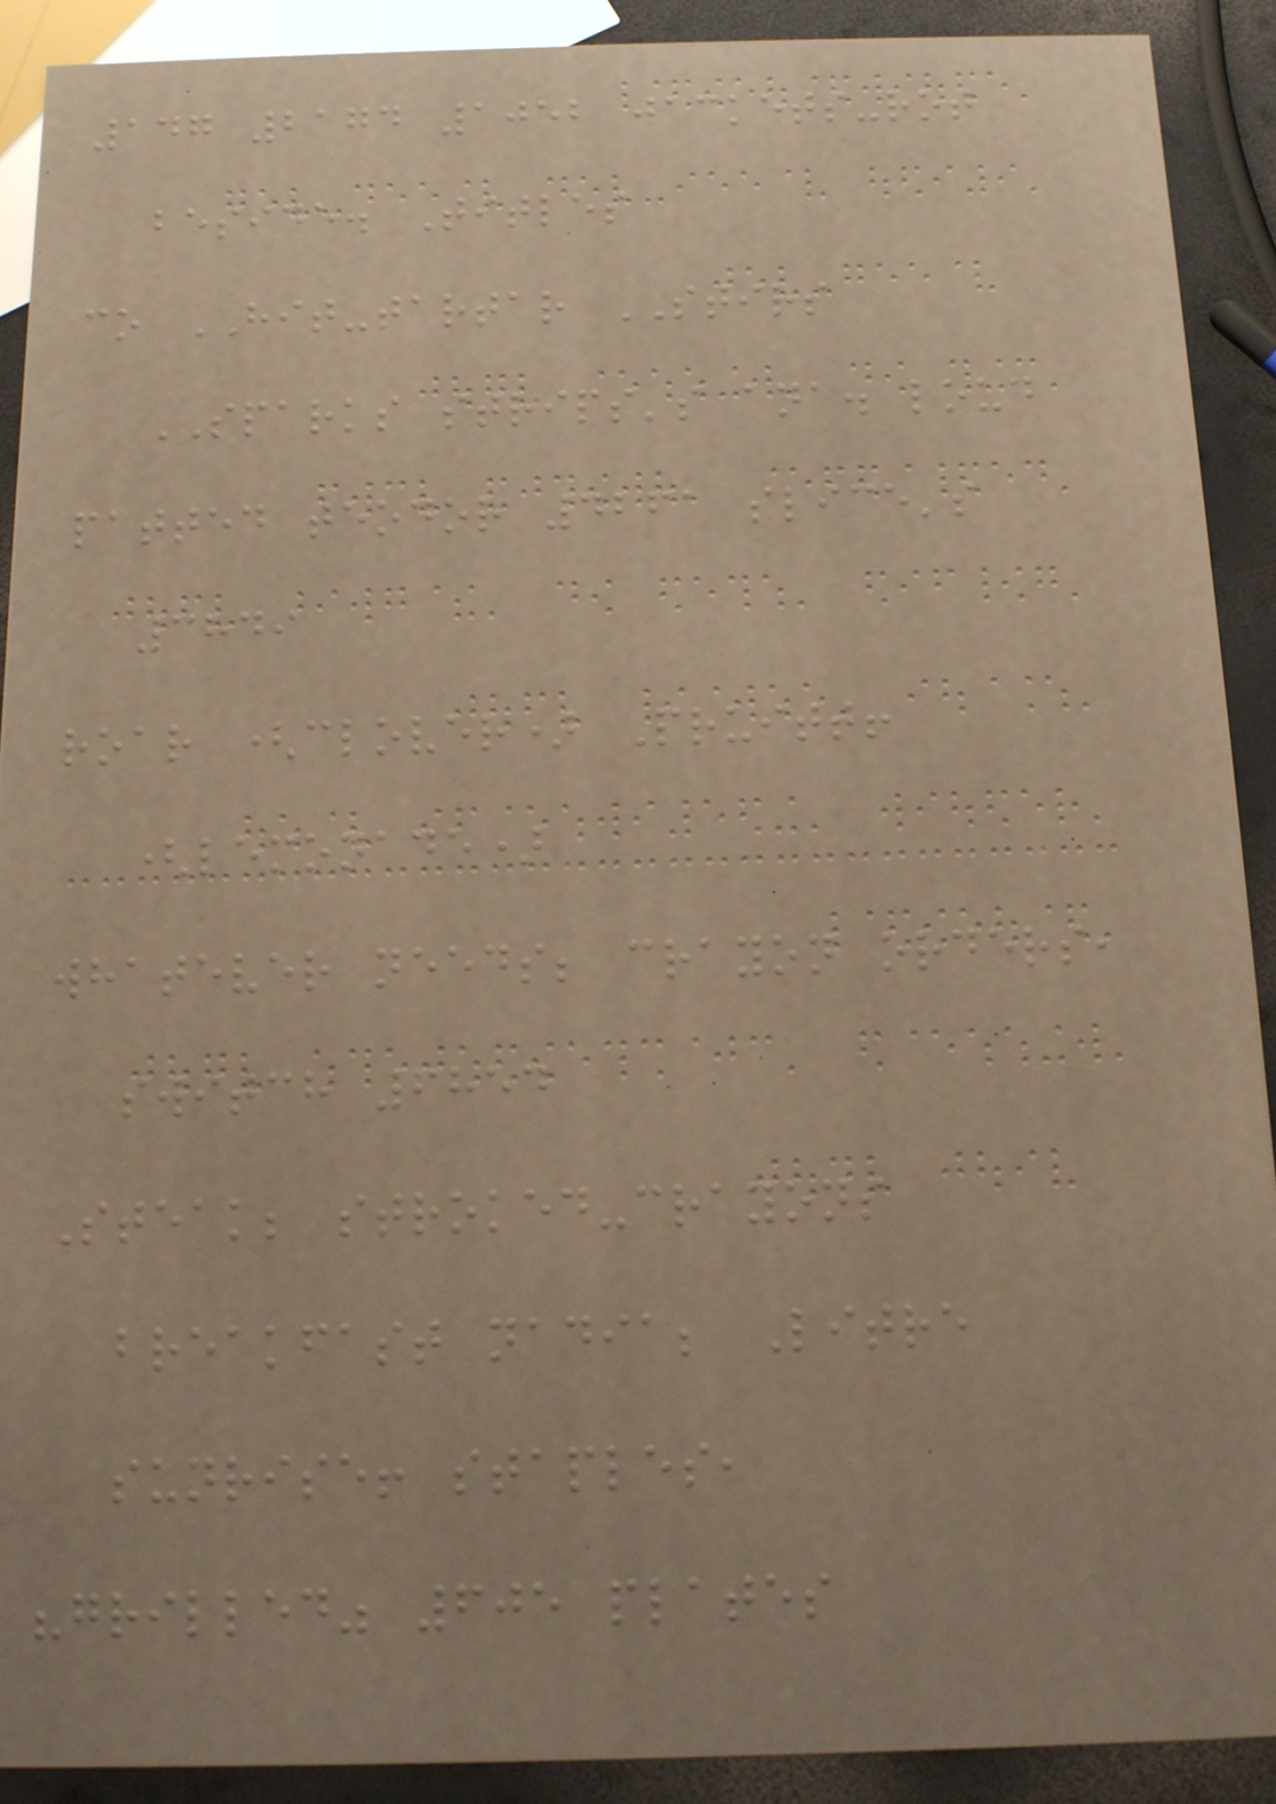147 2174 1052 jackets-rot
beside. Titles
co HIT-tartar STIRS
SPARKS strips's ana. loud
patted teodor 4261 slice's
3849
roar (clover) Pruitt!
(lemonade)
whatever needs; crayon orders,
switch 6854
Steak; stroked-crayons
breakfast nadia; Litre
sunrise! staples,
"grilled" 605 plates
